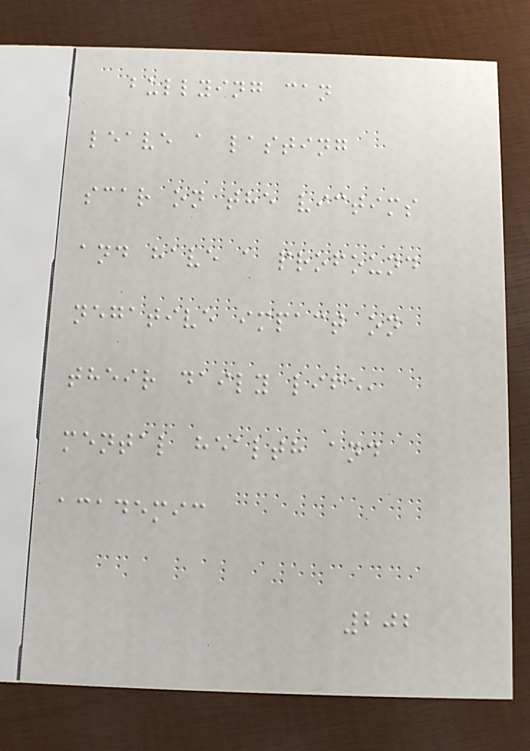bullying can
leave a lasting
scar on the victims
and have a profound
negative impact on
their daily life,
mental health and
academic
202
